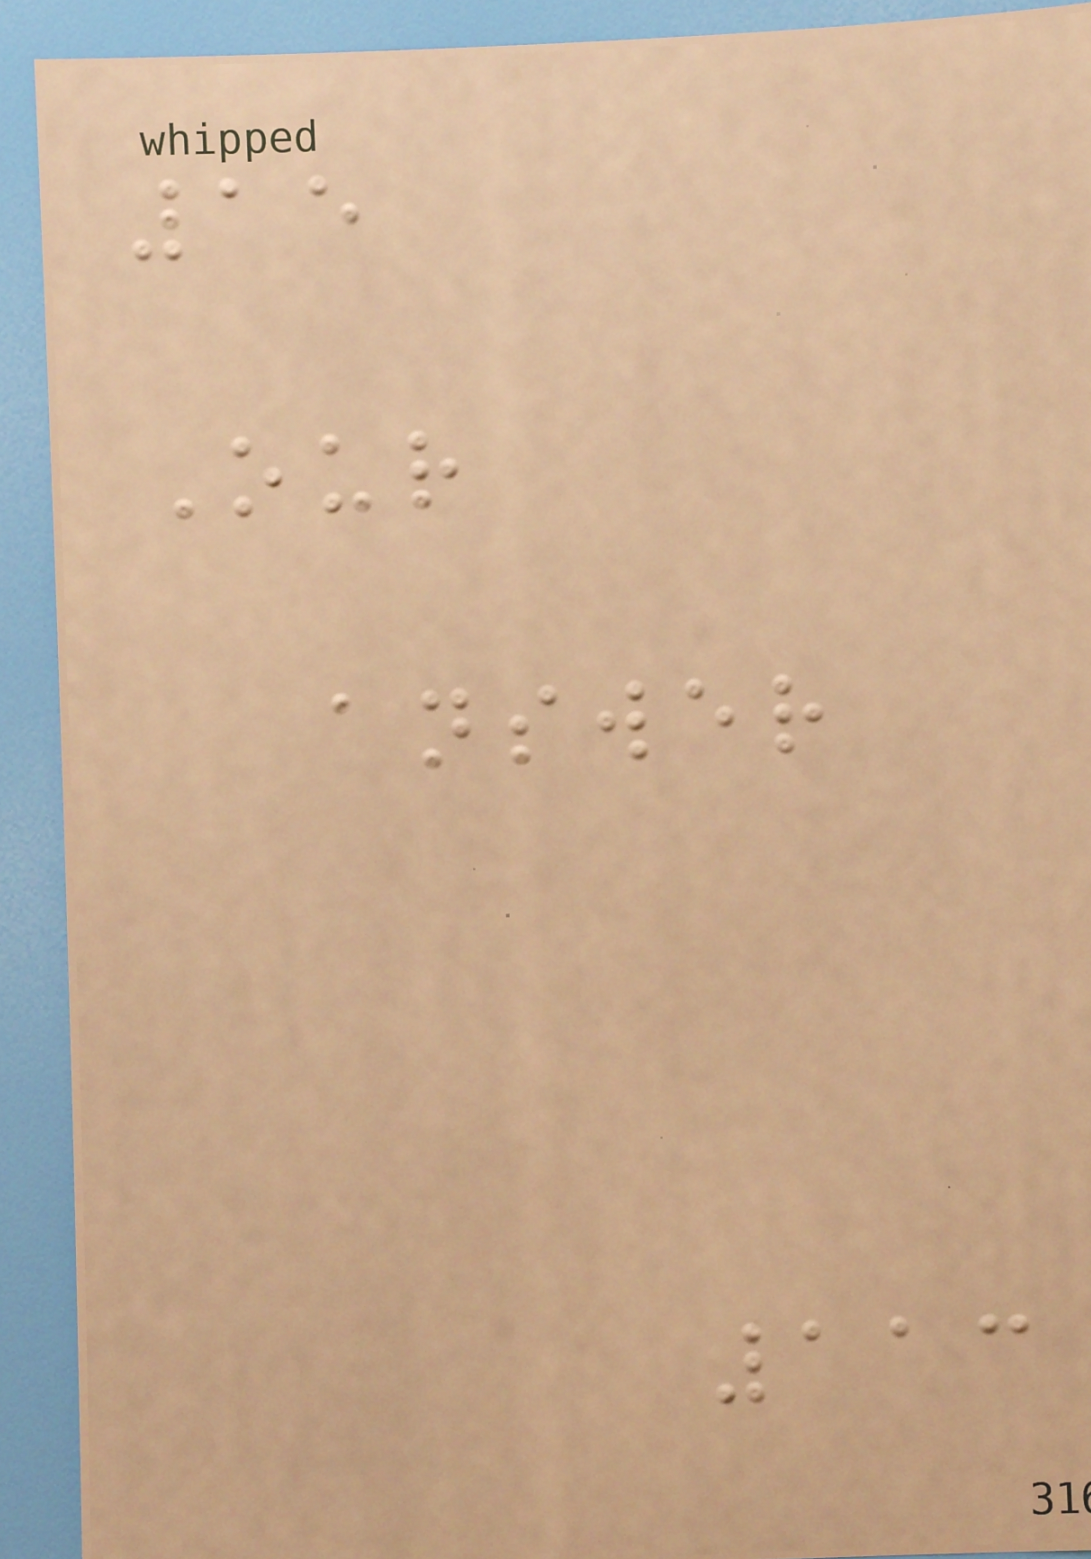15
Our
answer
113
